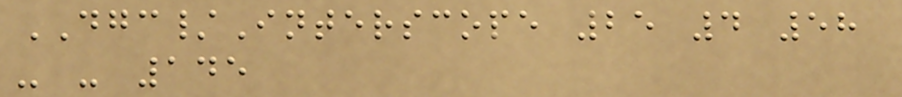DGC/Interscope 25 4 58
- - 145
